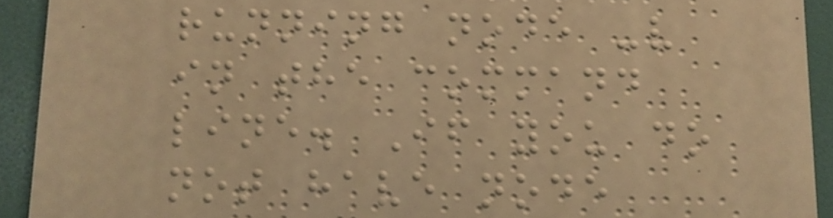running node -v
in the command
line. If you do
not have node
